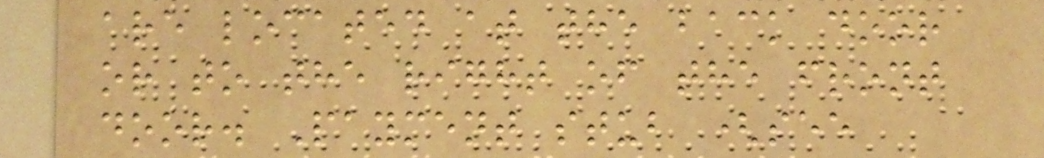are located at the back door
or to the right of the front
door. Payment stub (see
